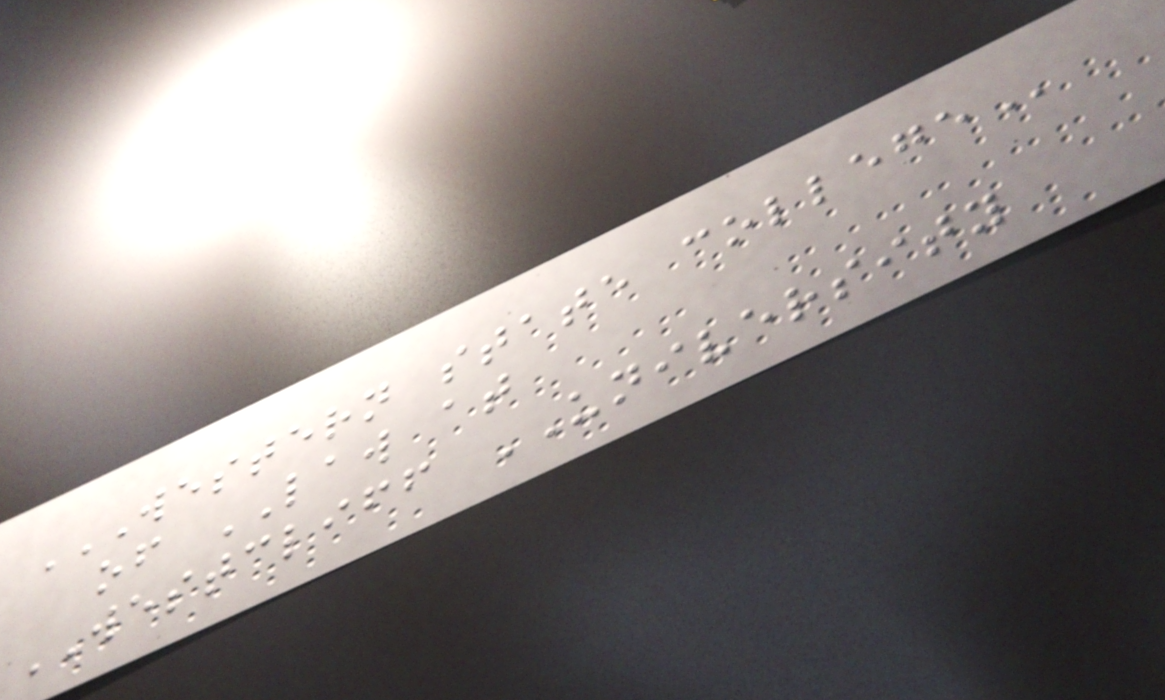WESTERN STATE COLLEGE
of LAW at
WESTCLIFF UNIVERSITY
